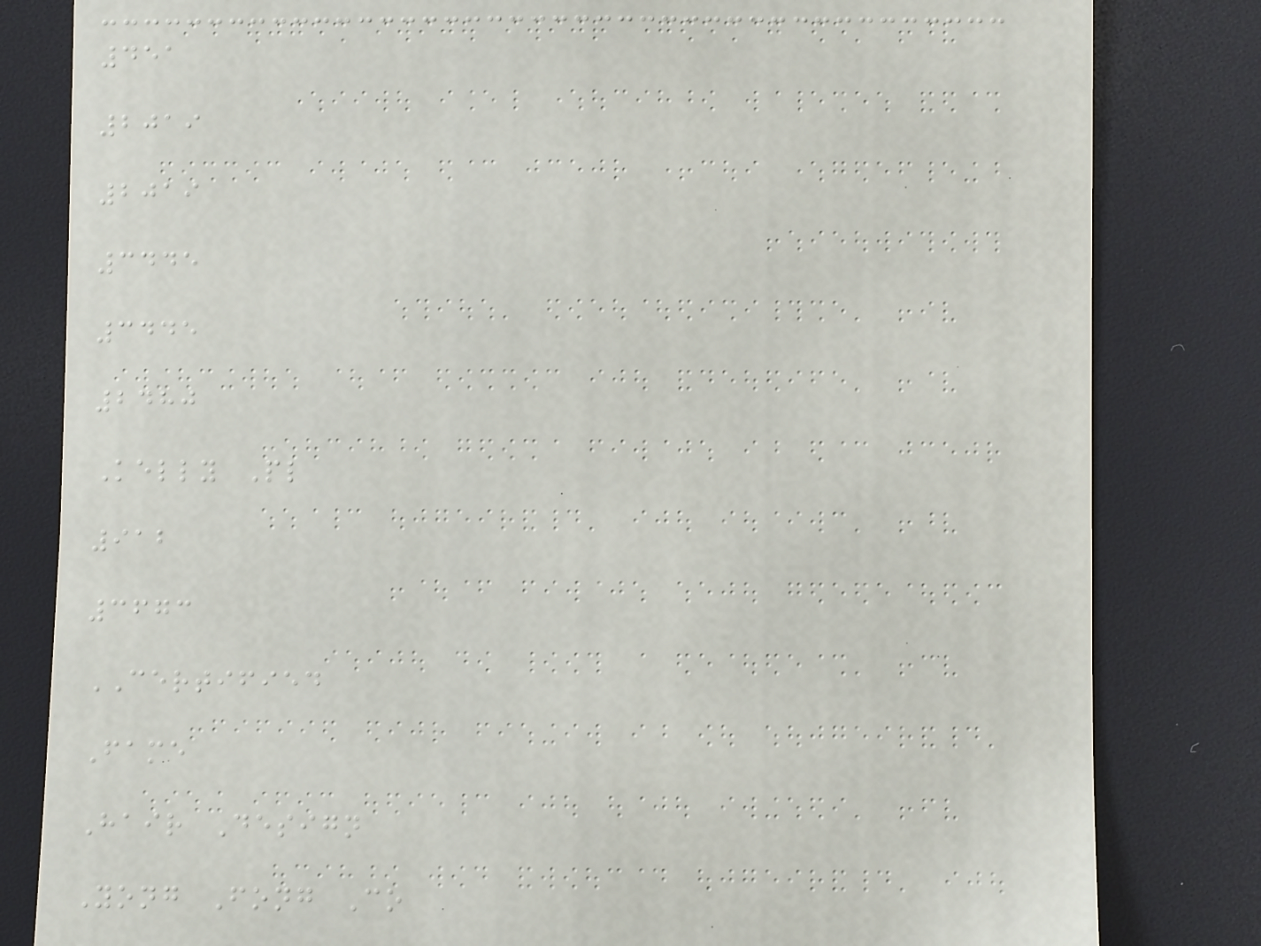451
2019
2019
3445
3445
2480
Kelly Pl
912
3673
CERTIFIED
Fame
Hair Design
Yong Fong Co
